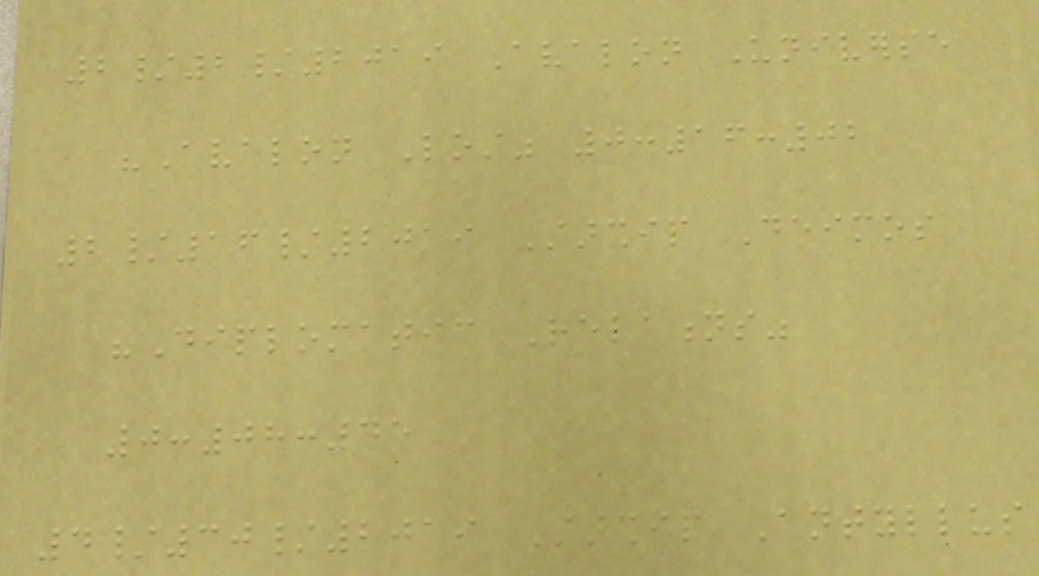2/2/2019 Avalon Universe
"Avalon Lost" 0:16:02
2/16/2019 Starship Deimos
"Diplomatic Relations"
0:08:45
4/30/2019 Starship Antyllus
